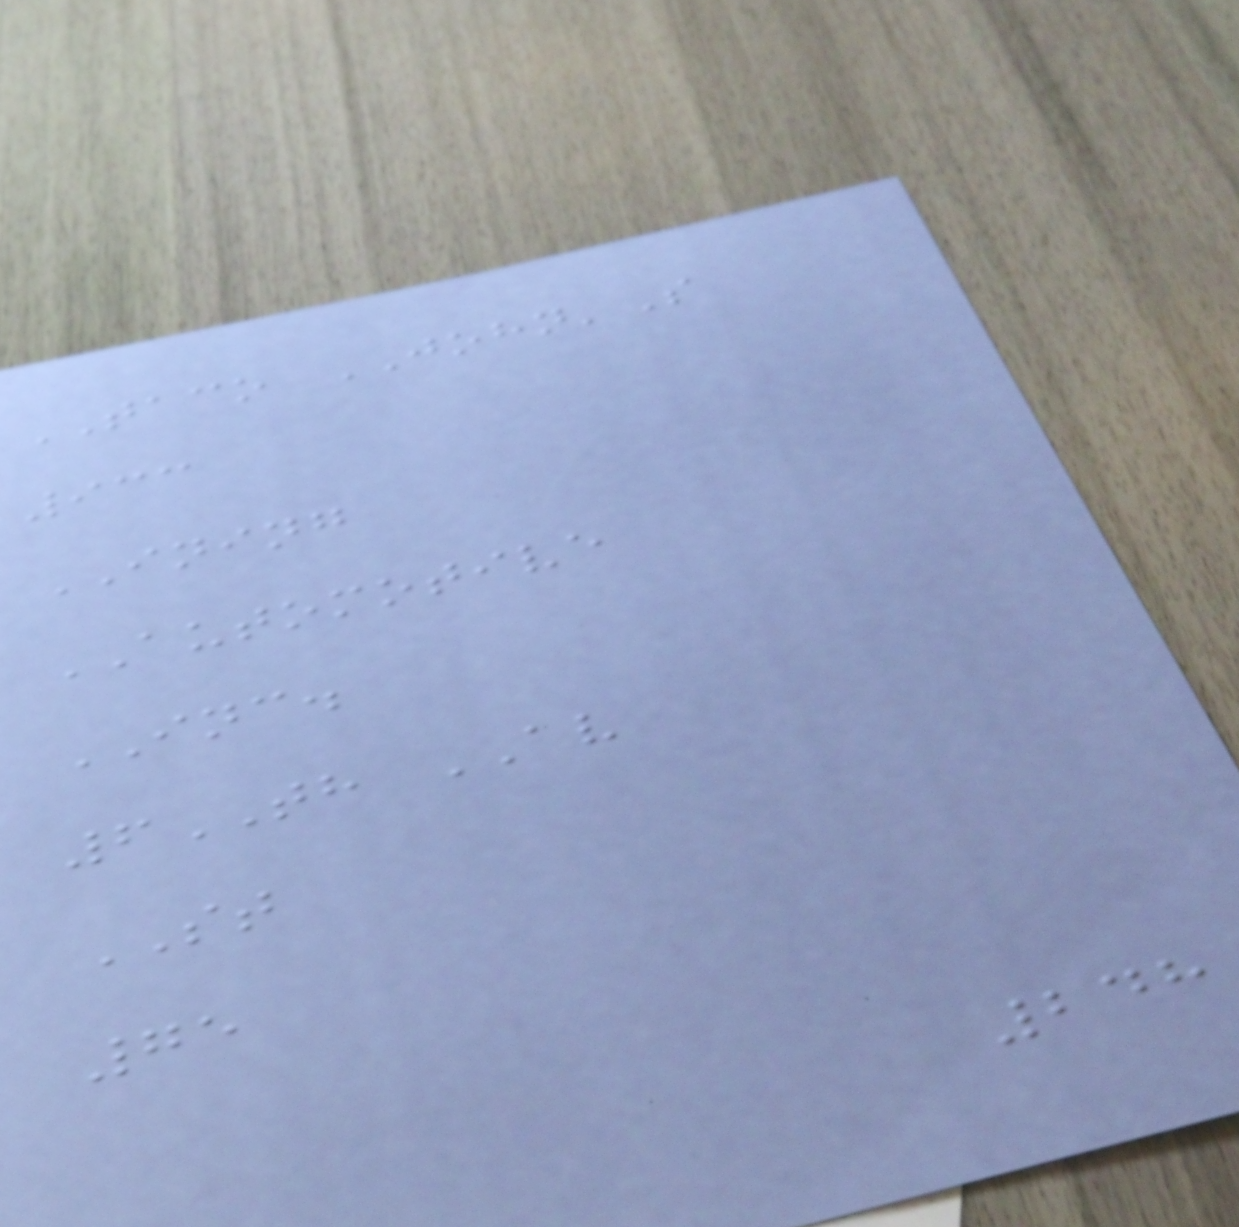TACO JOHN'S
933
INING
AUTOMOTIVE
INC.
6TH AV
ST
75
248
